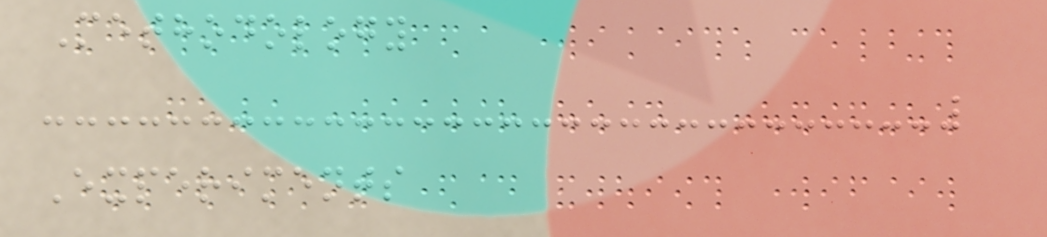Methodology
Experiments
